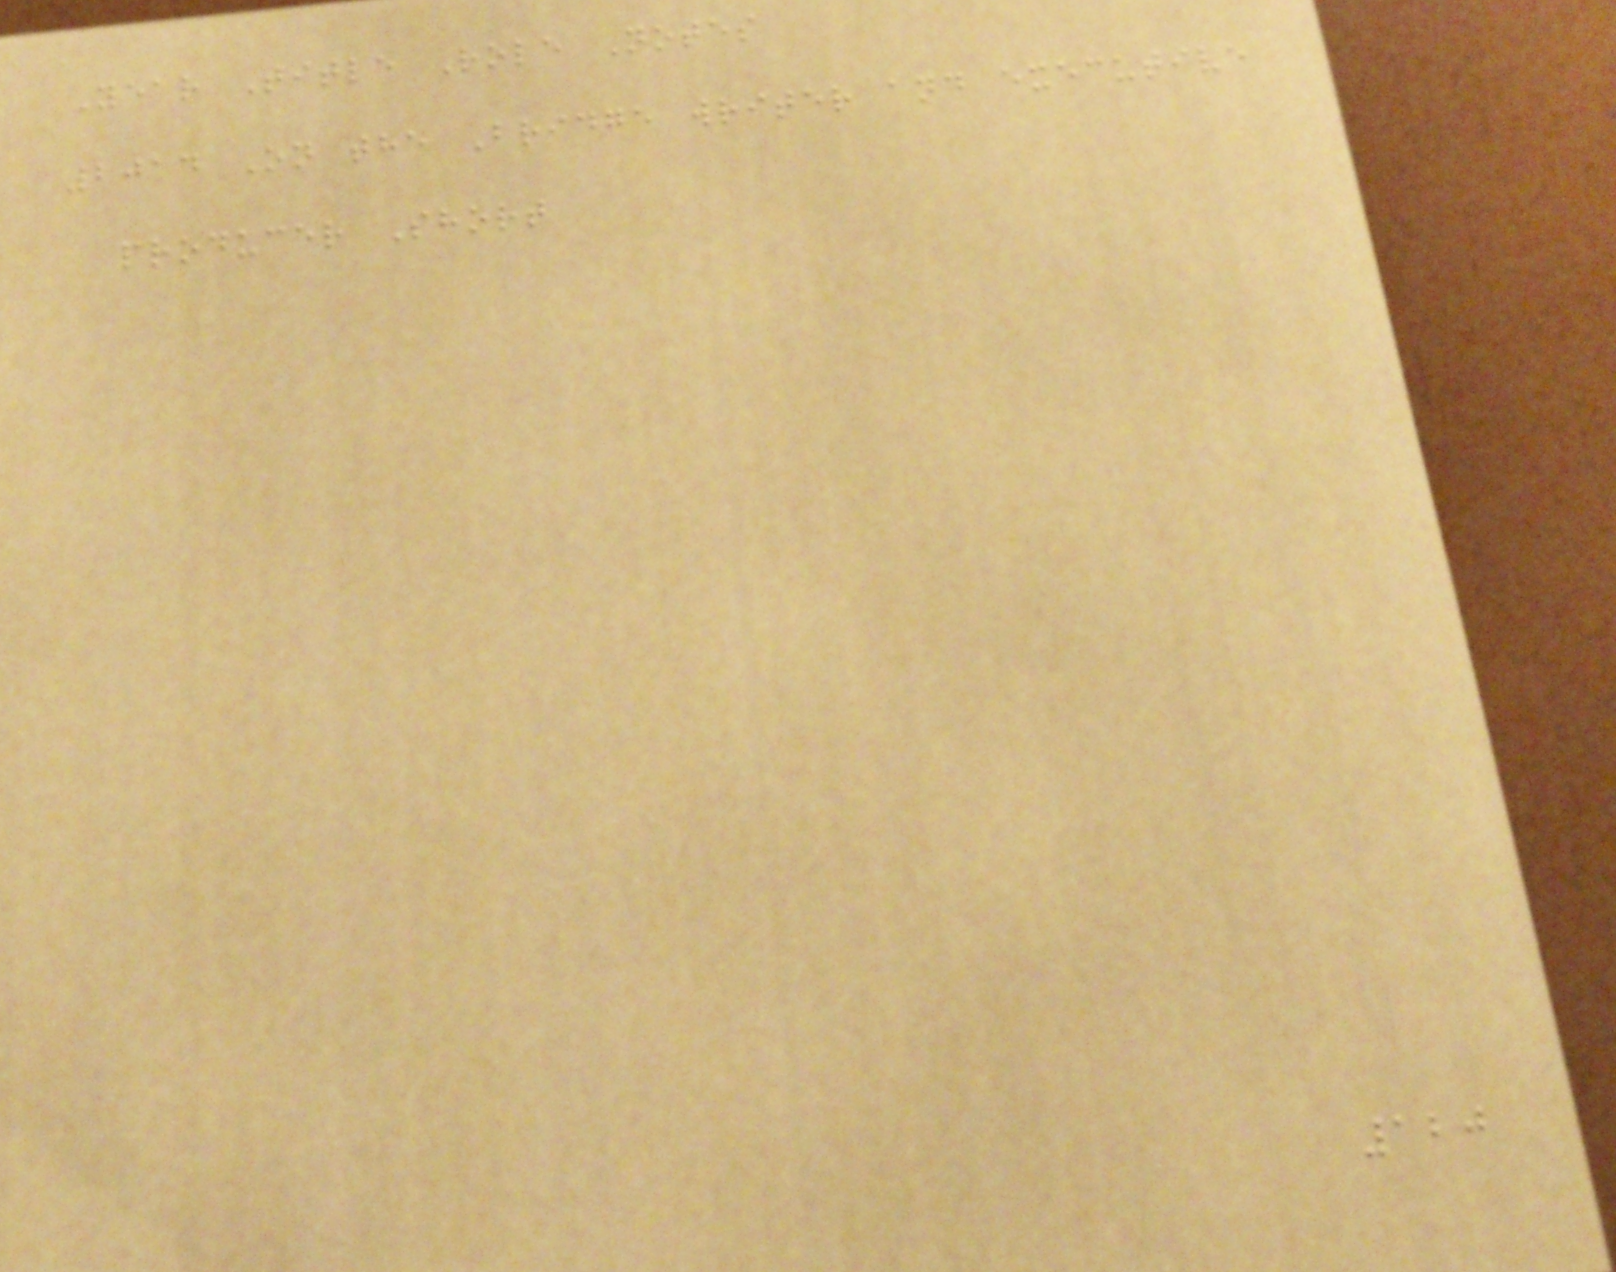Year Title Role Notes
2014 On the Bridge writer and executive
producer Short
120
